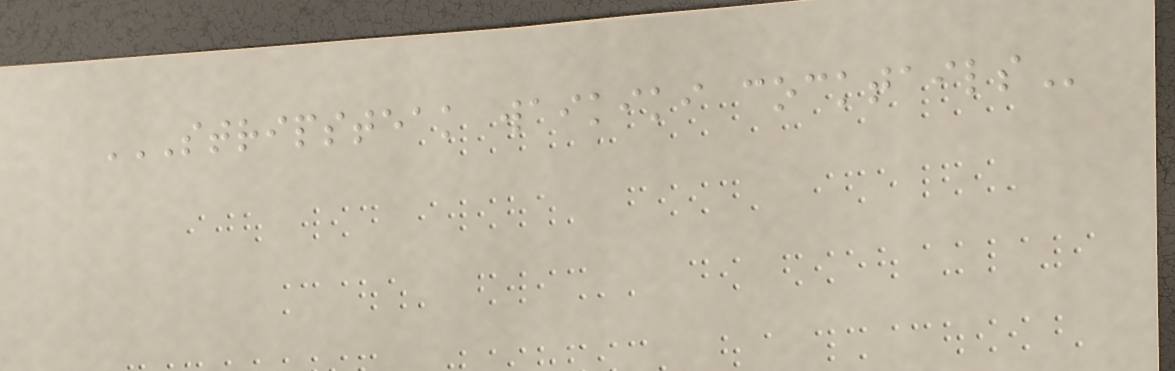STRIPSTEAK WAIKIKI COCKTAILS
